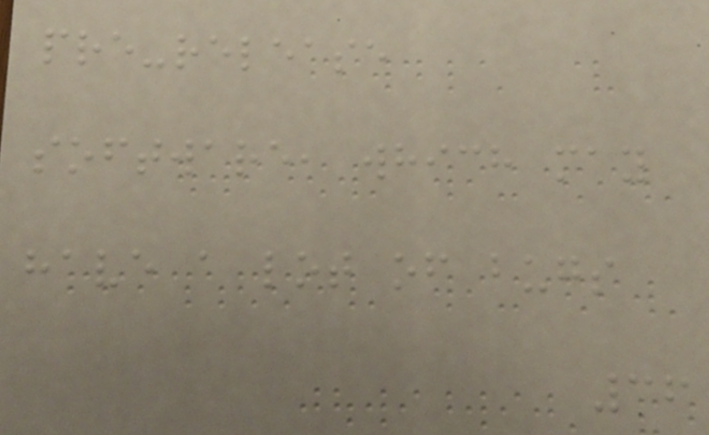pre-release
software, which may
have a lot of bugs
36
